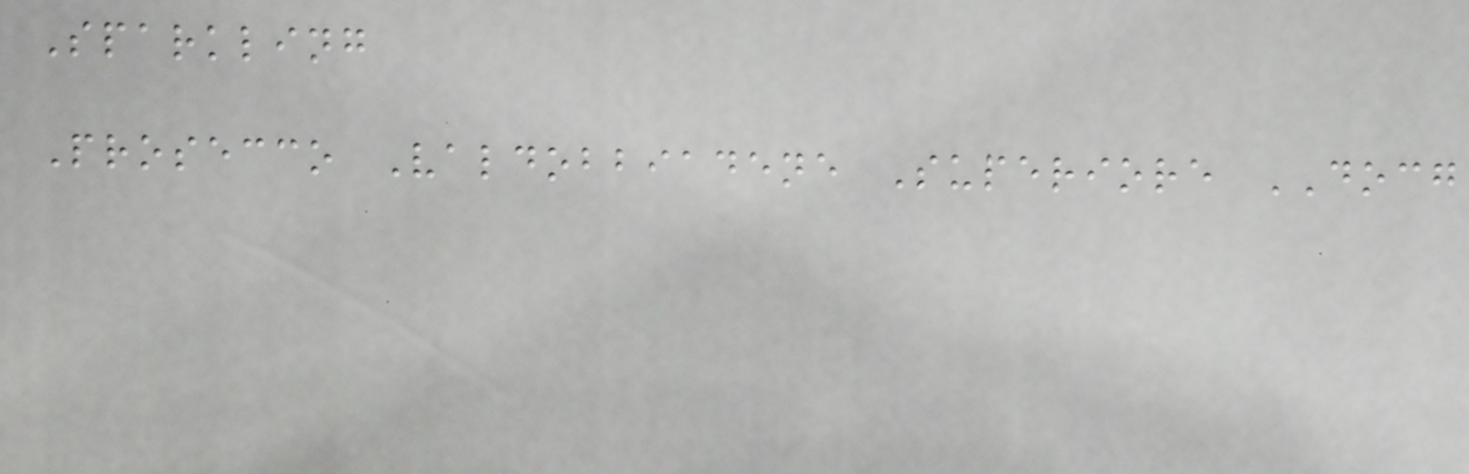Sparkling
Prosecco Valdobbiadene Superiore DOCG
